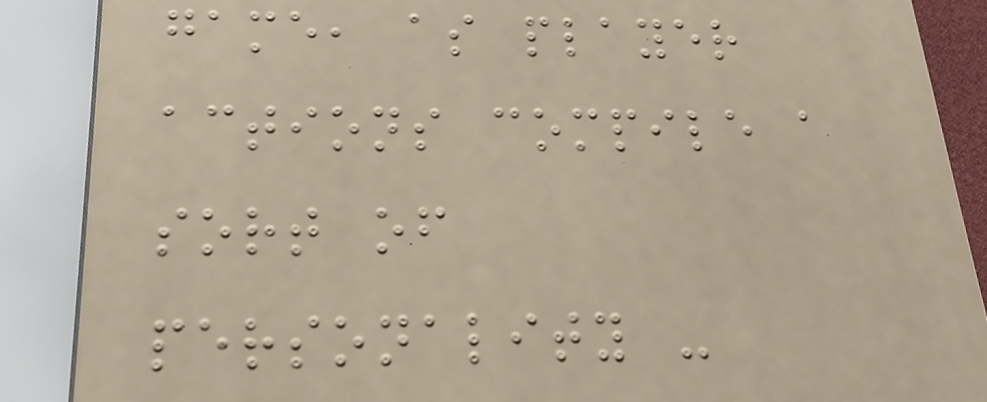game, as player
actions compile a
sort of
personality -
